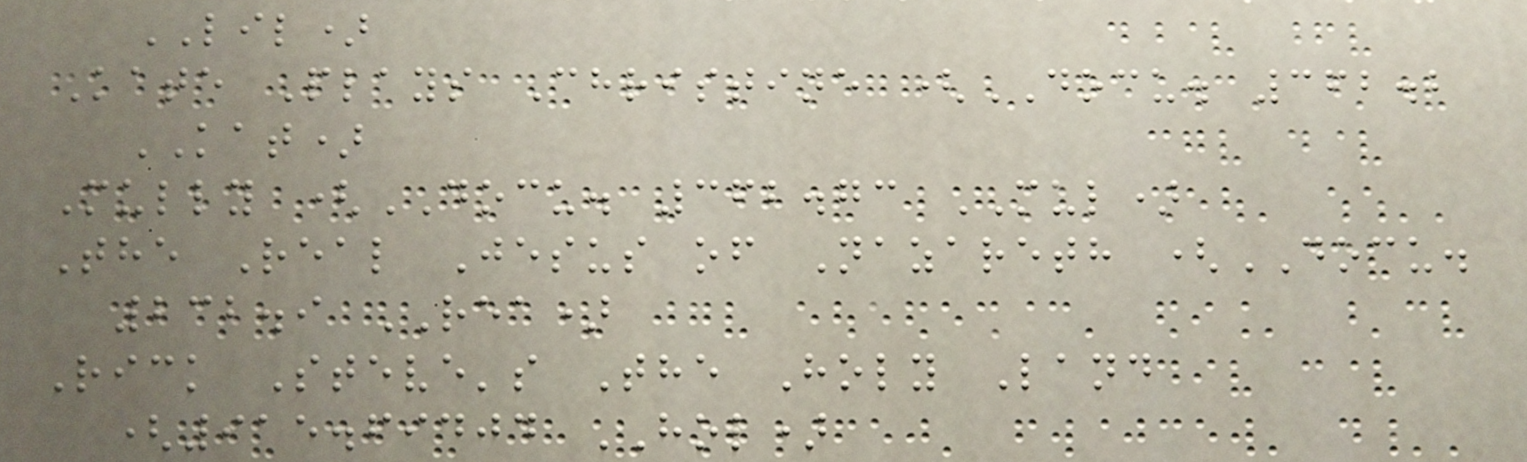LIL)
Kate Plays Christine (DOCU. 362.2
KAT)
Mully (DOCU. 362.73 MUL)
The Real Jesus of Nazareth (DOCU.
232.9 REA)
Rick Steve's The Holy Land
(915.69404 HOL)
